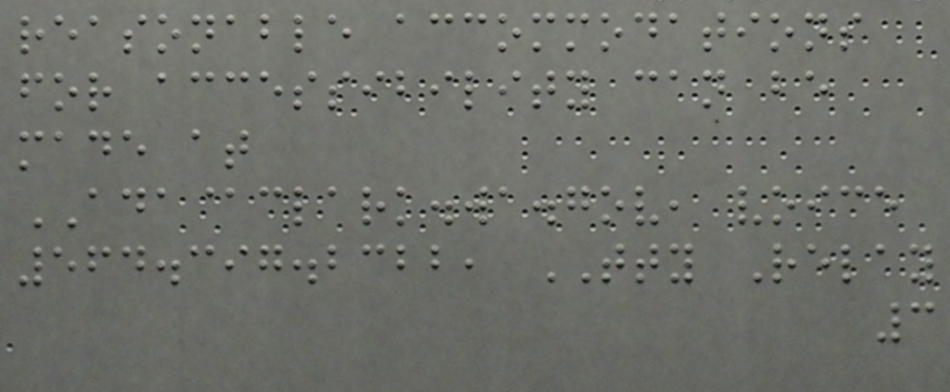reasonable accommodations
for accessibility can be
made at
ADA@clark.wa.gov, voice
564.397.2322, TTY Relay
3
